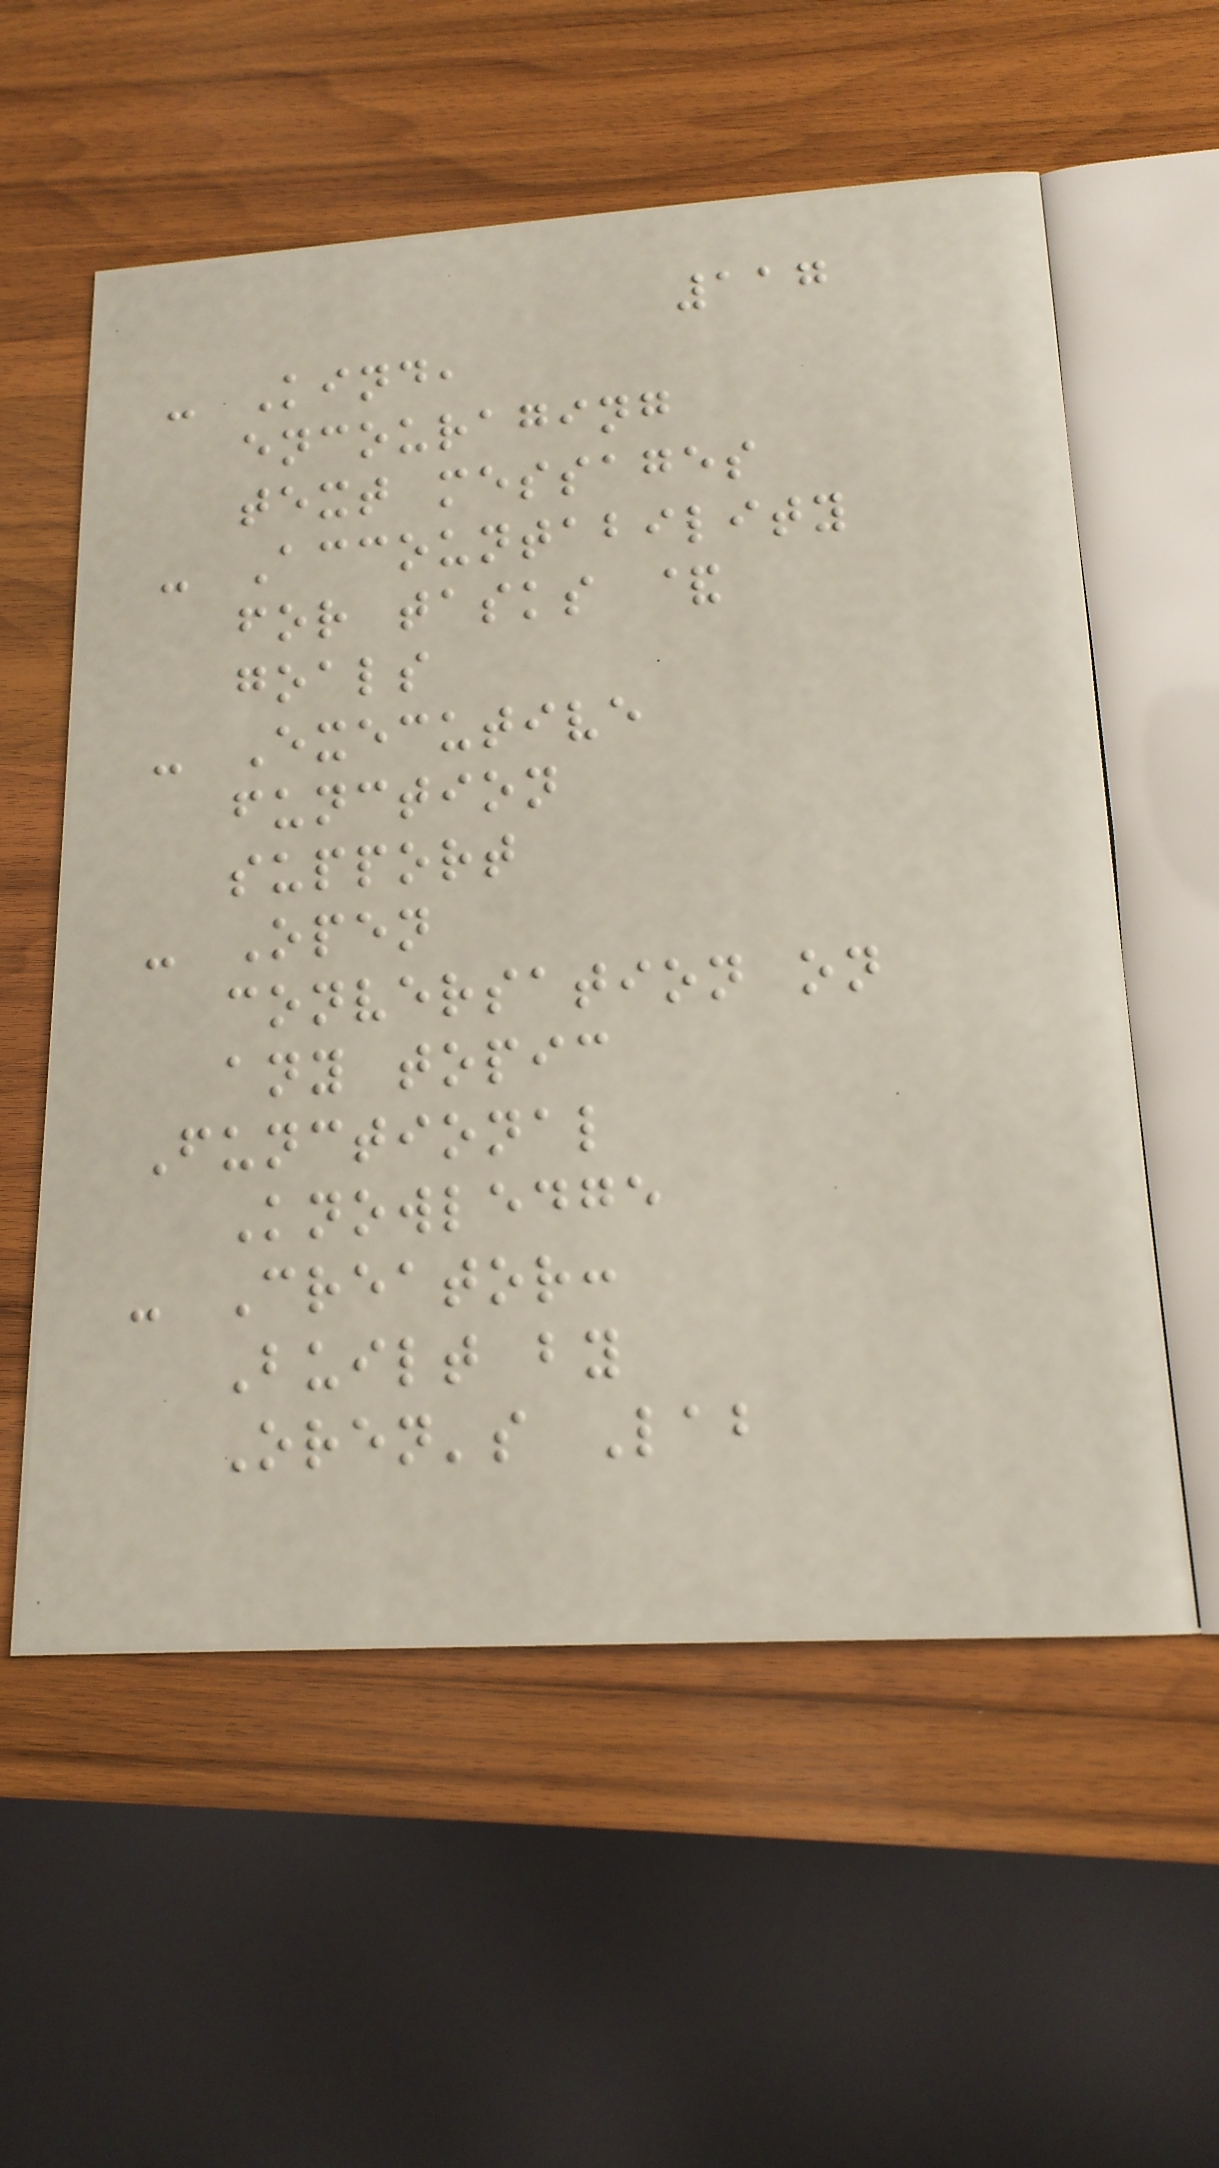117
- Kind,
encouraging
text messages
- Accountability
for tasks &
goals
- Executive
function
support
- Open
conversation on
any topic
Functional
Knowledge
- Creator:
Built by
Oren's Lab
